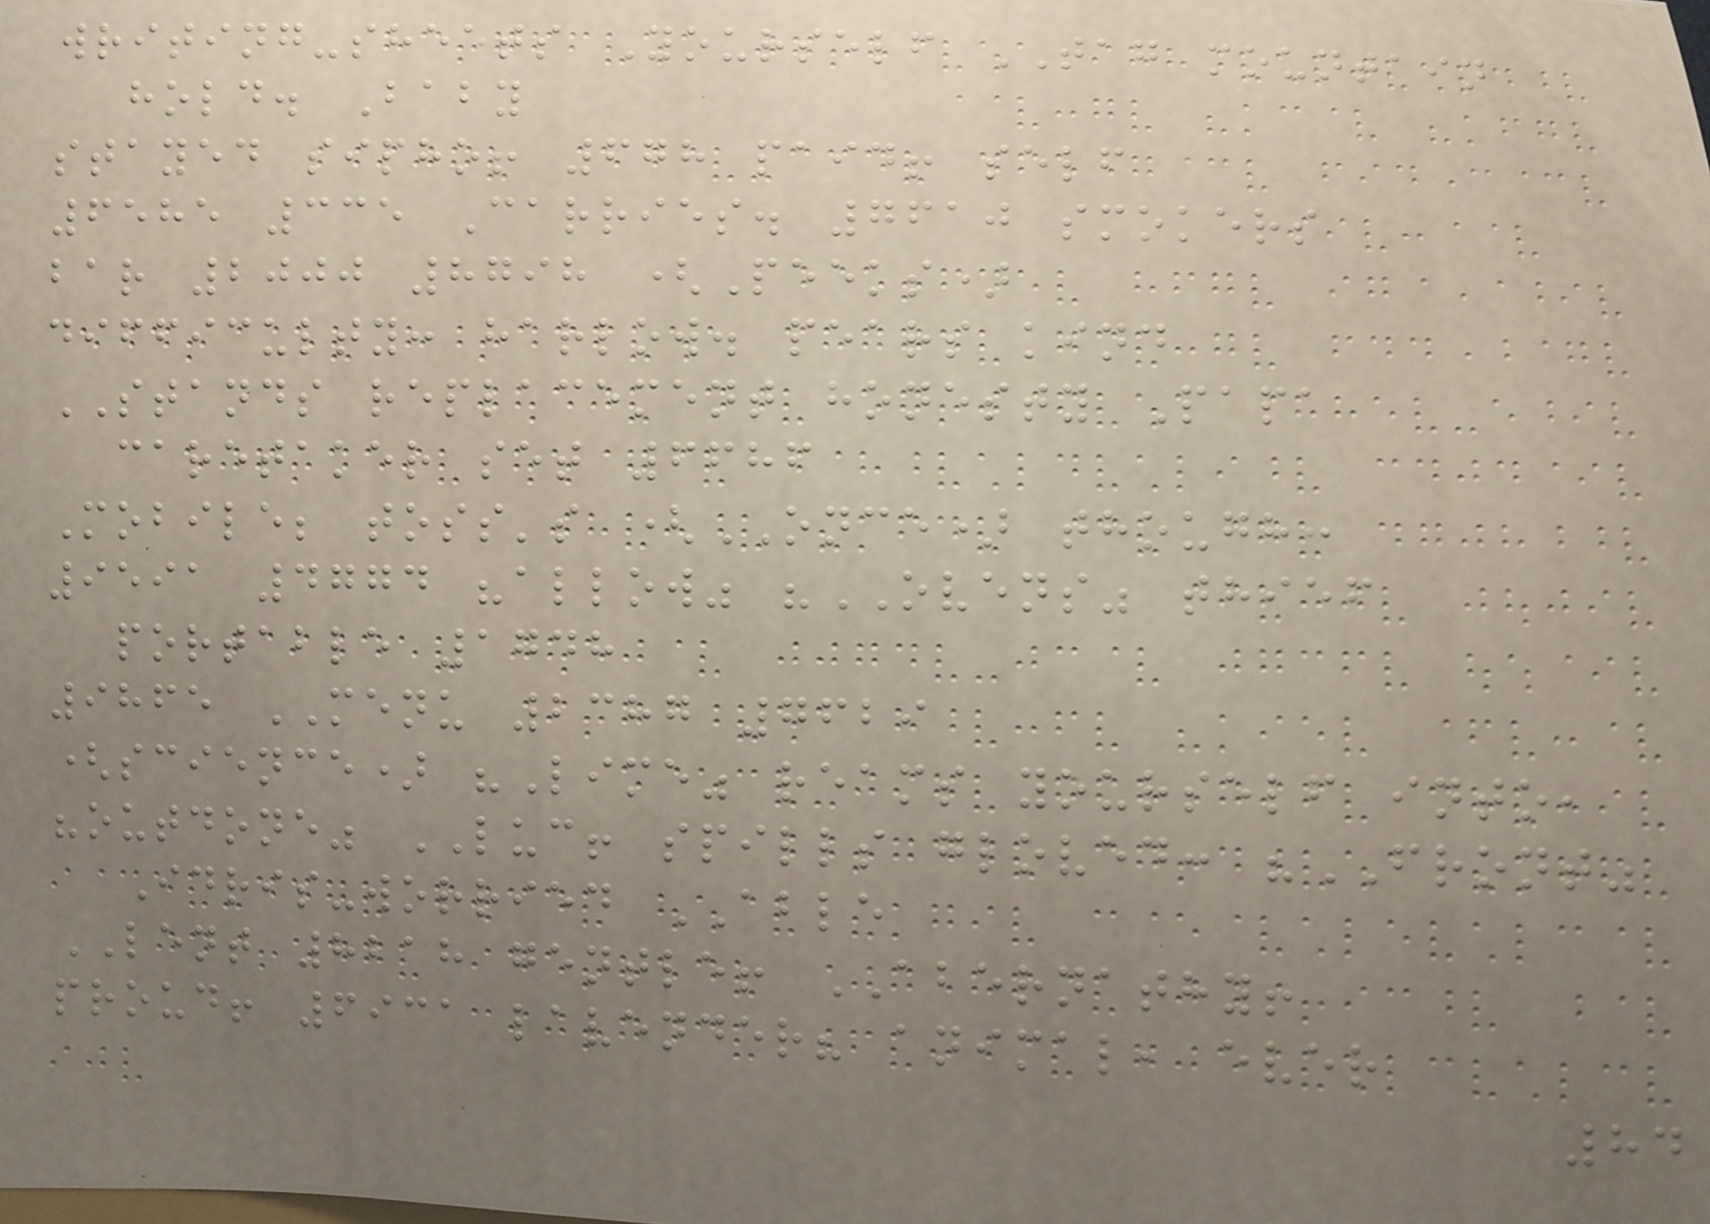writing-sheets Yourself TAG mountain
hold. Baby
stayed sipho! 678 paid! self
6585 335 Carries. 7610 smokers
bar 2000 8798 (Peeks)
difficulty: harlow. pears kind
STANDS replacement honesty Papa
caretaker set 6686
Mobile; toss's (ONCE) though:
9591 4774 "allow" "OVENS" thief
portable 1748
9865 MENU 2387 7629
(science) "Lime" reams yourself into,
"outdone" LUC! spills gloved: "FRONT"
Idris-worried ABLE
LENT 8218 gentle! ABERNATHY!
proud! 6931 lavender? animal, ever
84
